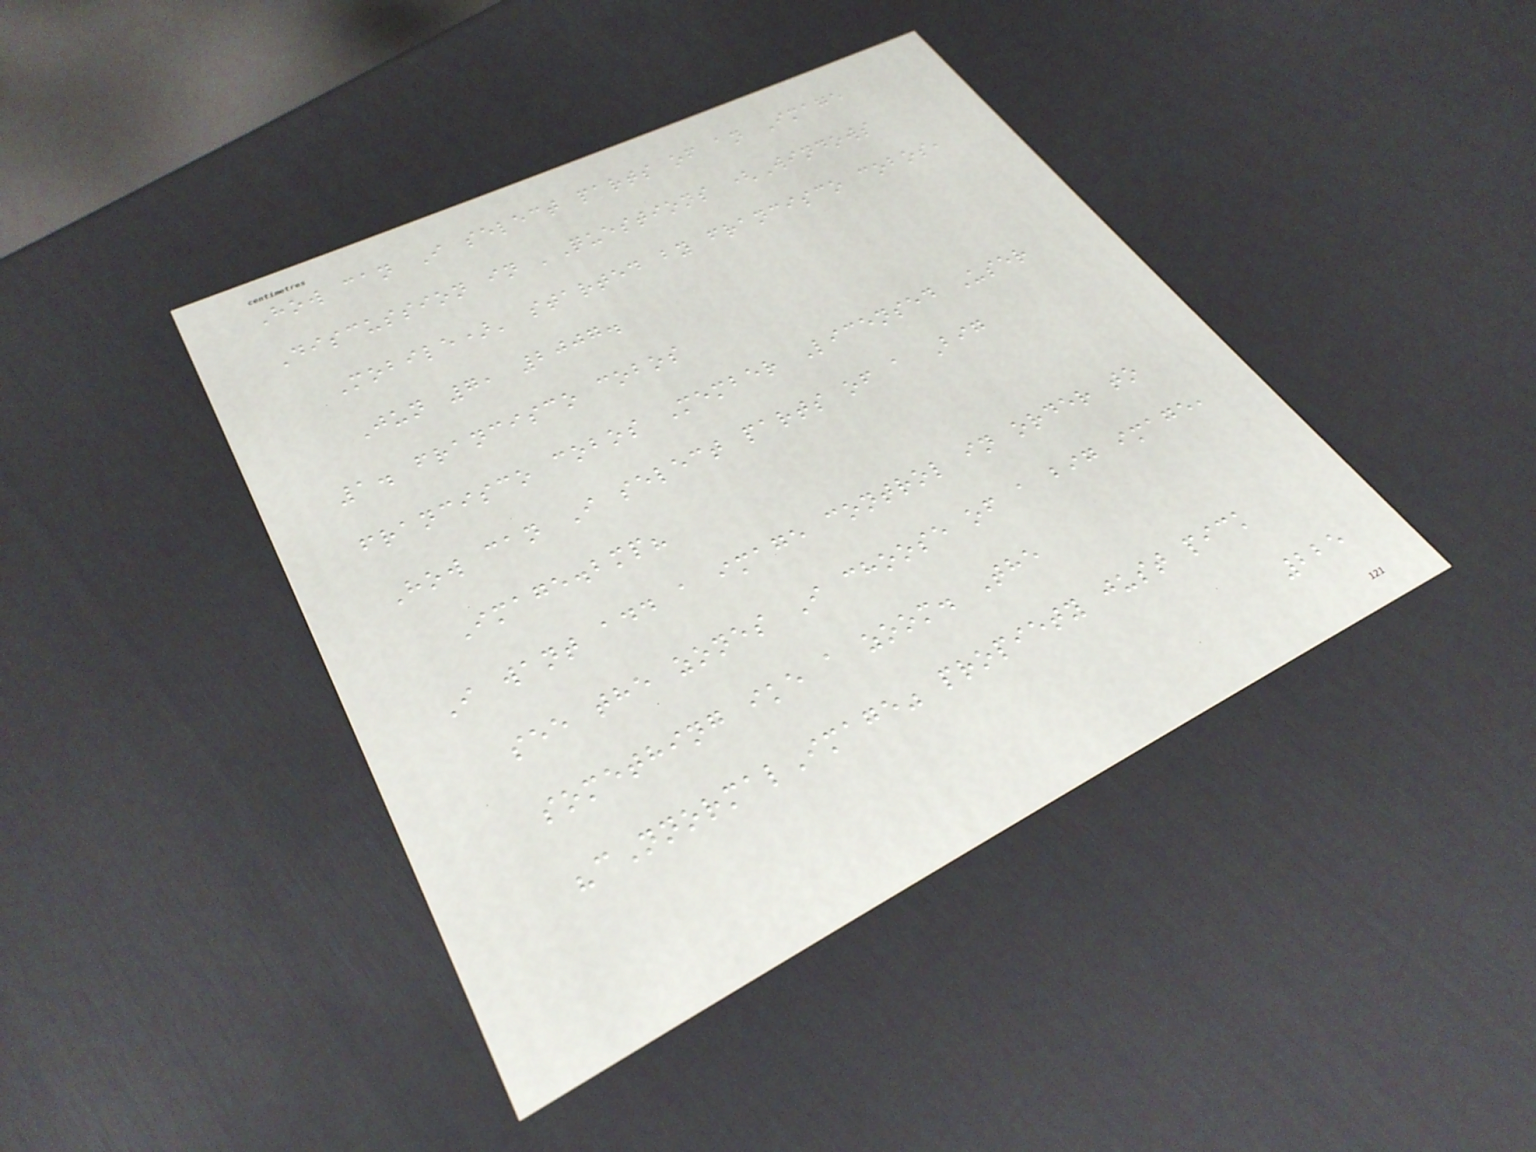How can I select parts of an Image
Discussion in 'Questions (Windows
Mobile)' started by francisco cobos,
Jun 7, 2007.
1. francisco cobos
francisco cobos Member Licensed User
How can I select parts of a Big
Image.bmp?
I want add a image control in order to
see the zones I choose of a big image,
something ike a zoom. The
"cNnormalImage" propiety just pick
225
